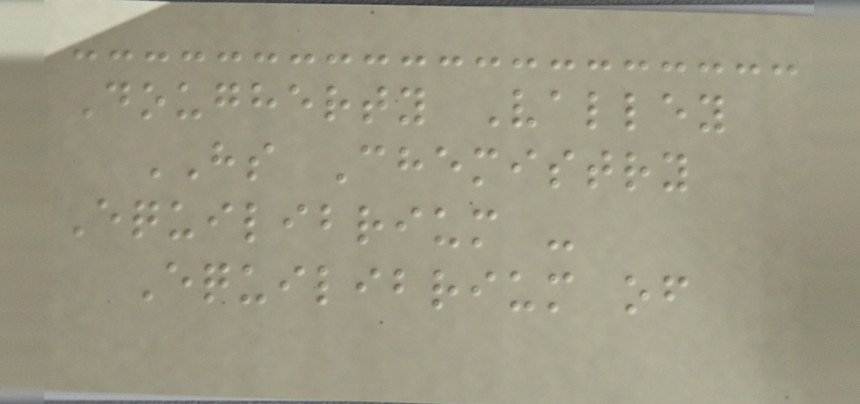Dougherty Valley
HS Chemistry
Equilibrium -
Equilibrium of
